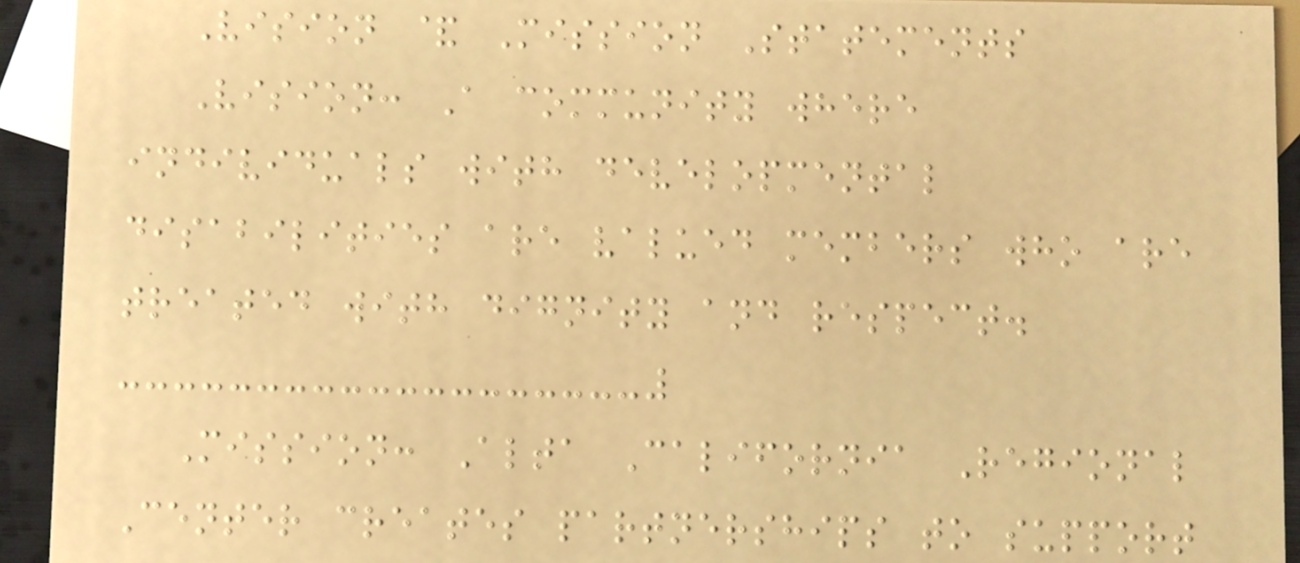Vision & Mission Statements
Vision: A community where
individuals with developmental
disabilities are valued members who are
treated with dignity and respect.
Mission: Alta California Regional
Center creates partnerships to support
